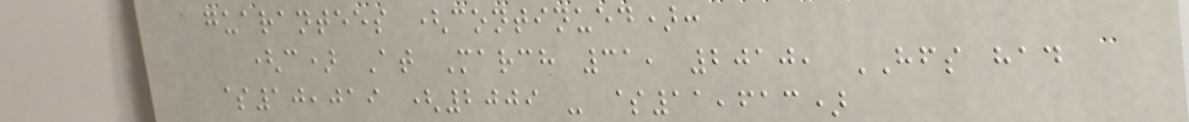guarantees (continued):
(c) At March 31, 2010, HFS had
$10,019 (2009 - $11,613)
